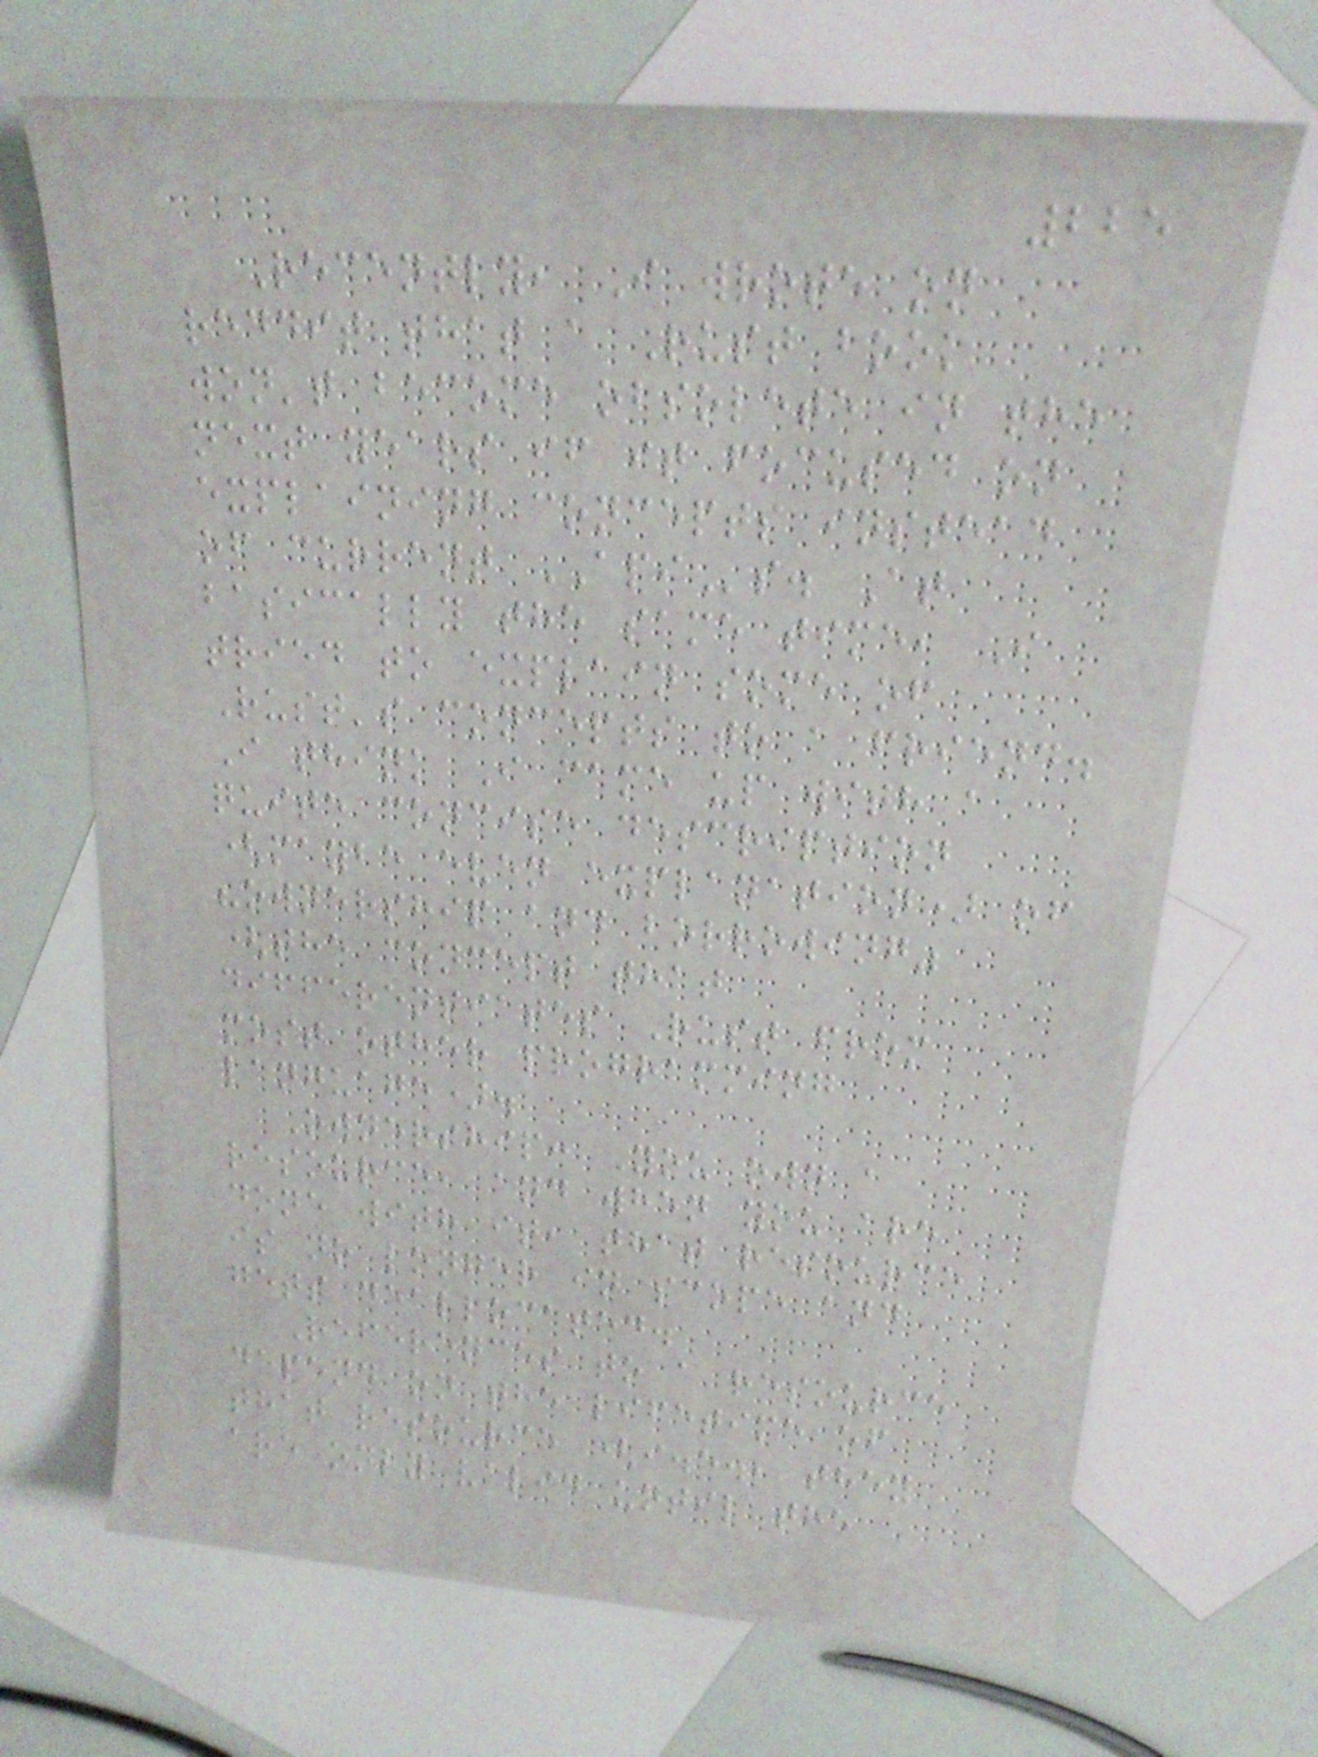225
Recently, I wrote on
reddit that a Rust book
won't become obsolete in the
next years if it focused on
explaining concepts instead
of current APIs. At
basically the same time, I
tried to explain some of
Rust's concepts to a friend.
I think I came up with a
quite concise description
(maybe even explanation) of
"ownership and borrowing"
(the concept that
differentiates Rust from
most other programming
language).
Ownership: You own a
resource, and when you are
done with it, that resource
is no longer in scope and
gets deallocated.
References to a resource
depend on the lifetime of
that resource (i.e., they
are only valid until the
